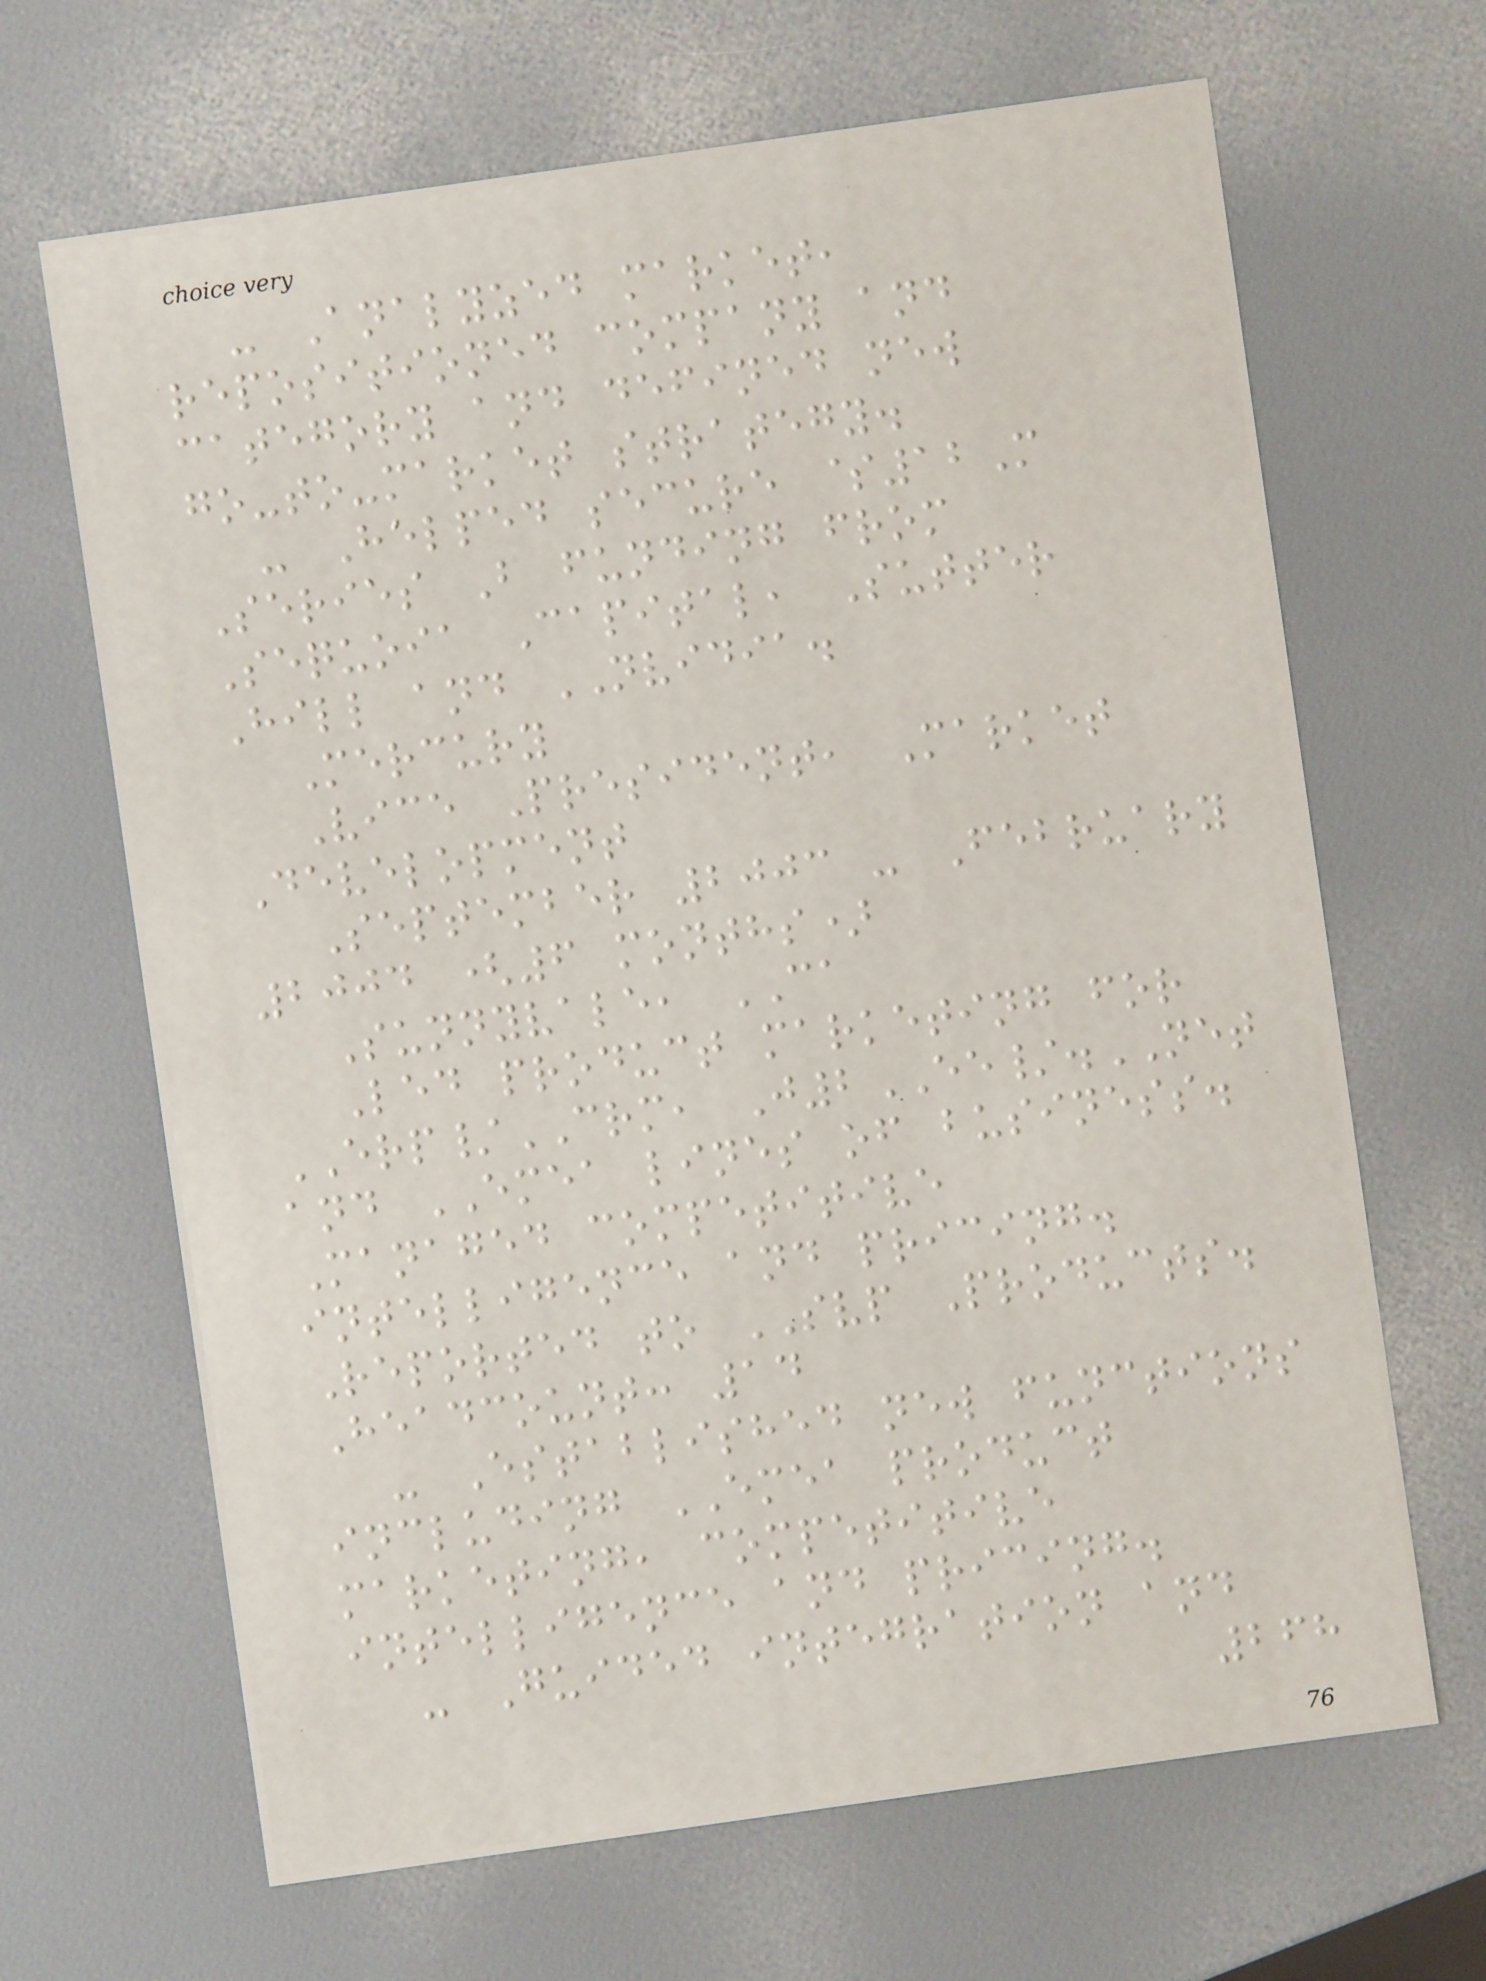- Analyzed market,
repositioned company and
category and defined new
go-to-market strategy.
- Helped secure $12M
Series B funding from
Sequoia Capital, Sutter
Hill and NVIDIA.
Mercury
Vice President, Market
Development
September 2003 - February
2004 (6 months)
Sunnyvale, CA
Led product marketing for
ERP/CRM, J2EE/.NET
and EMEA lines of business.
Managed competitive
intelligence and pricing.
Reported to SVP Products.
Headcount: 14
- Established new functions
including EMEA product
marketing, competitive
intelligence and pricing.
- Guided integration and
268
